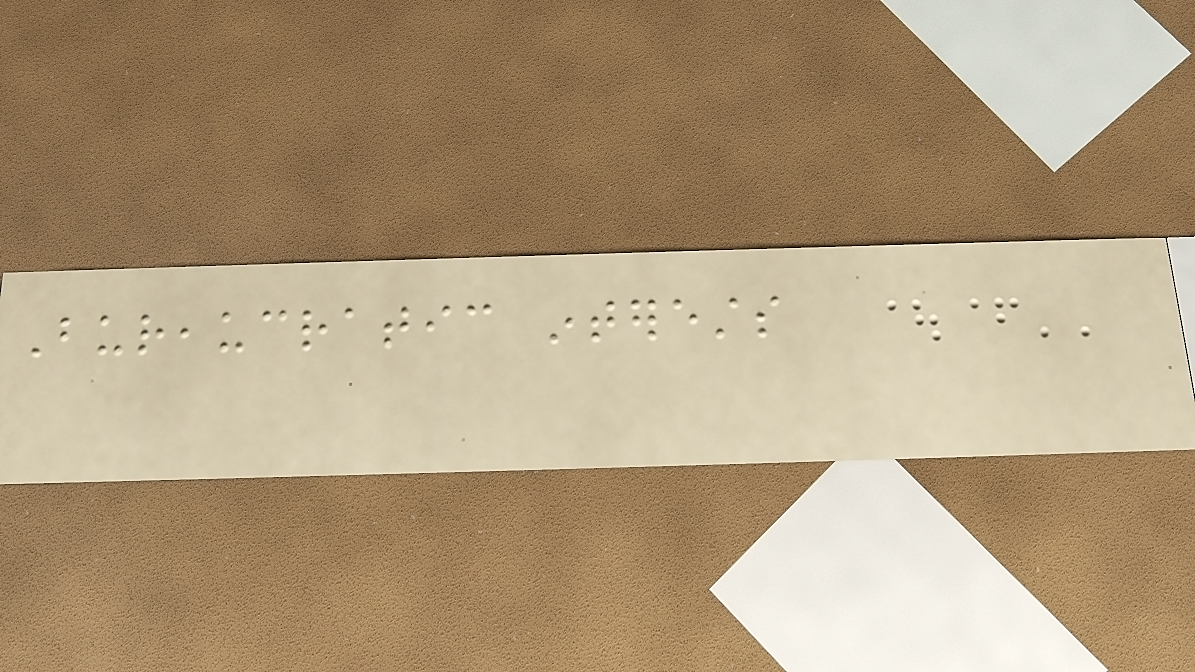Bureaucratic interests
